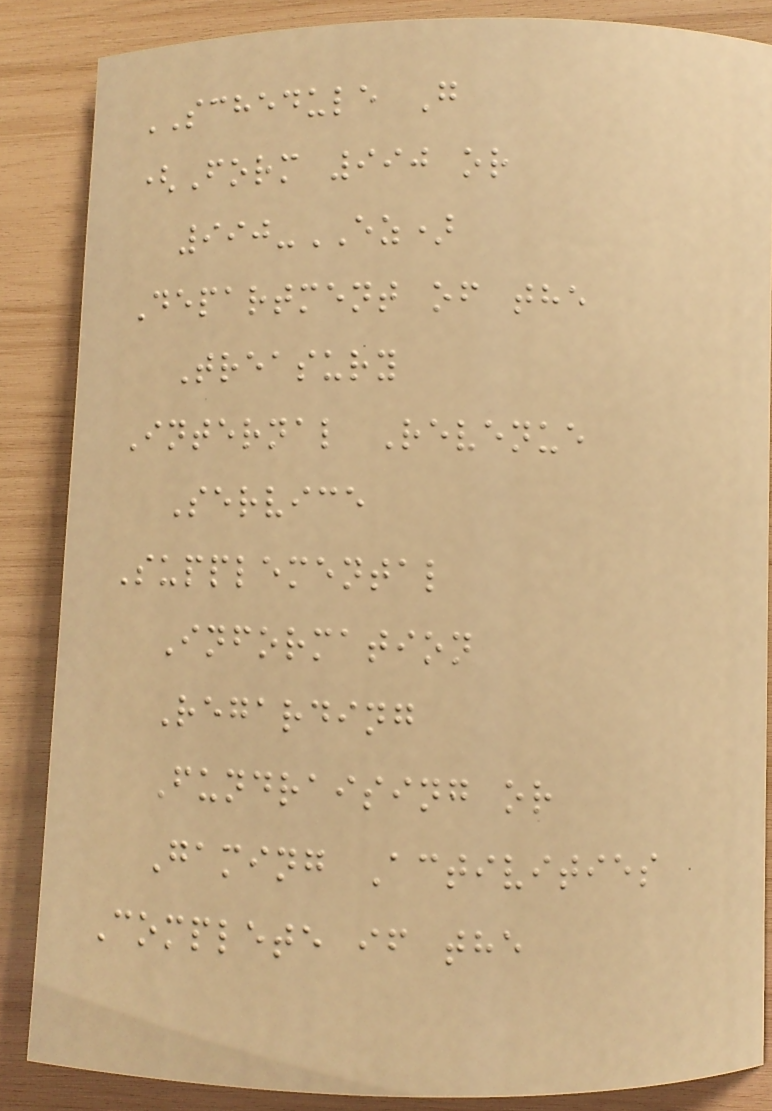SCHEDULE G
(Form 990 or
990-EZ)
Department of the
Treasury
Internal Revenue
Service
Supplemental
Information
Regarding
Fundraising or
Gaming Activities
Complete if the
